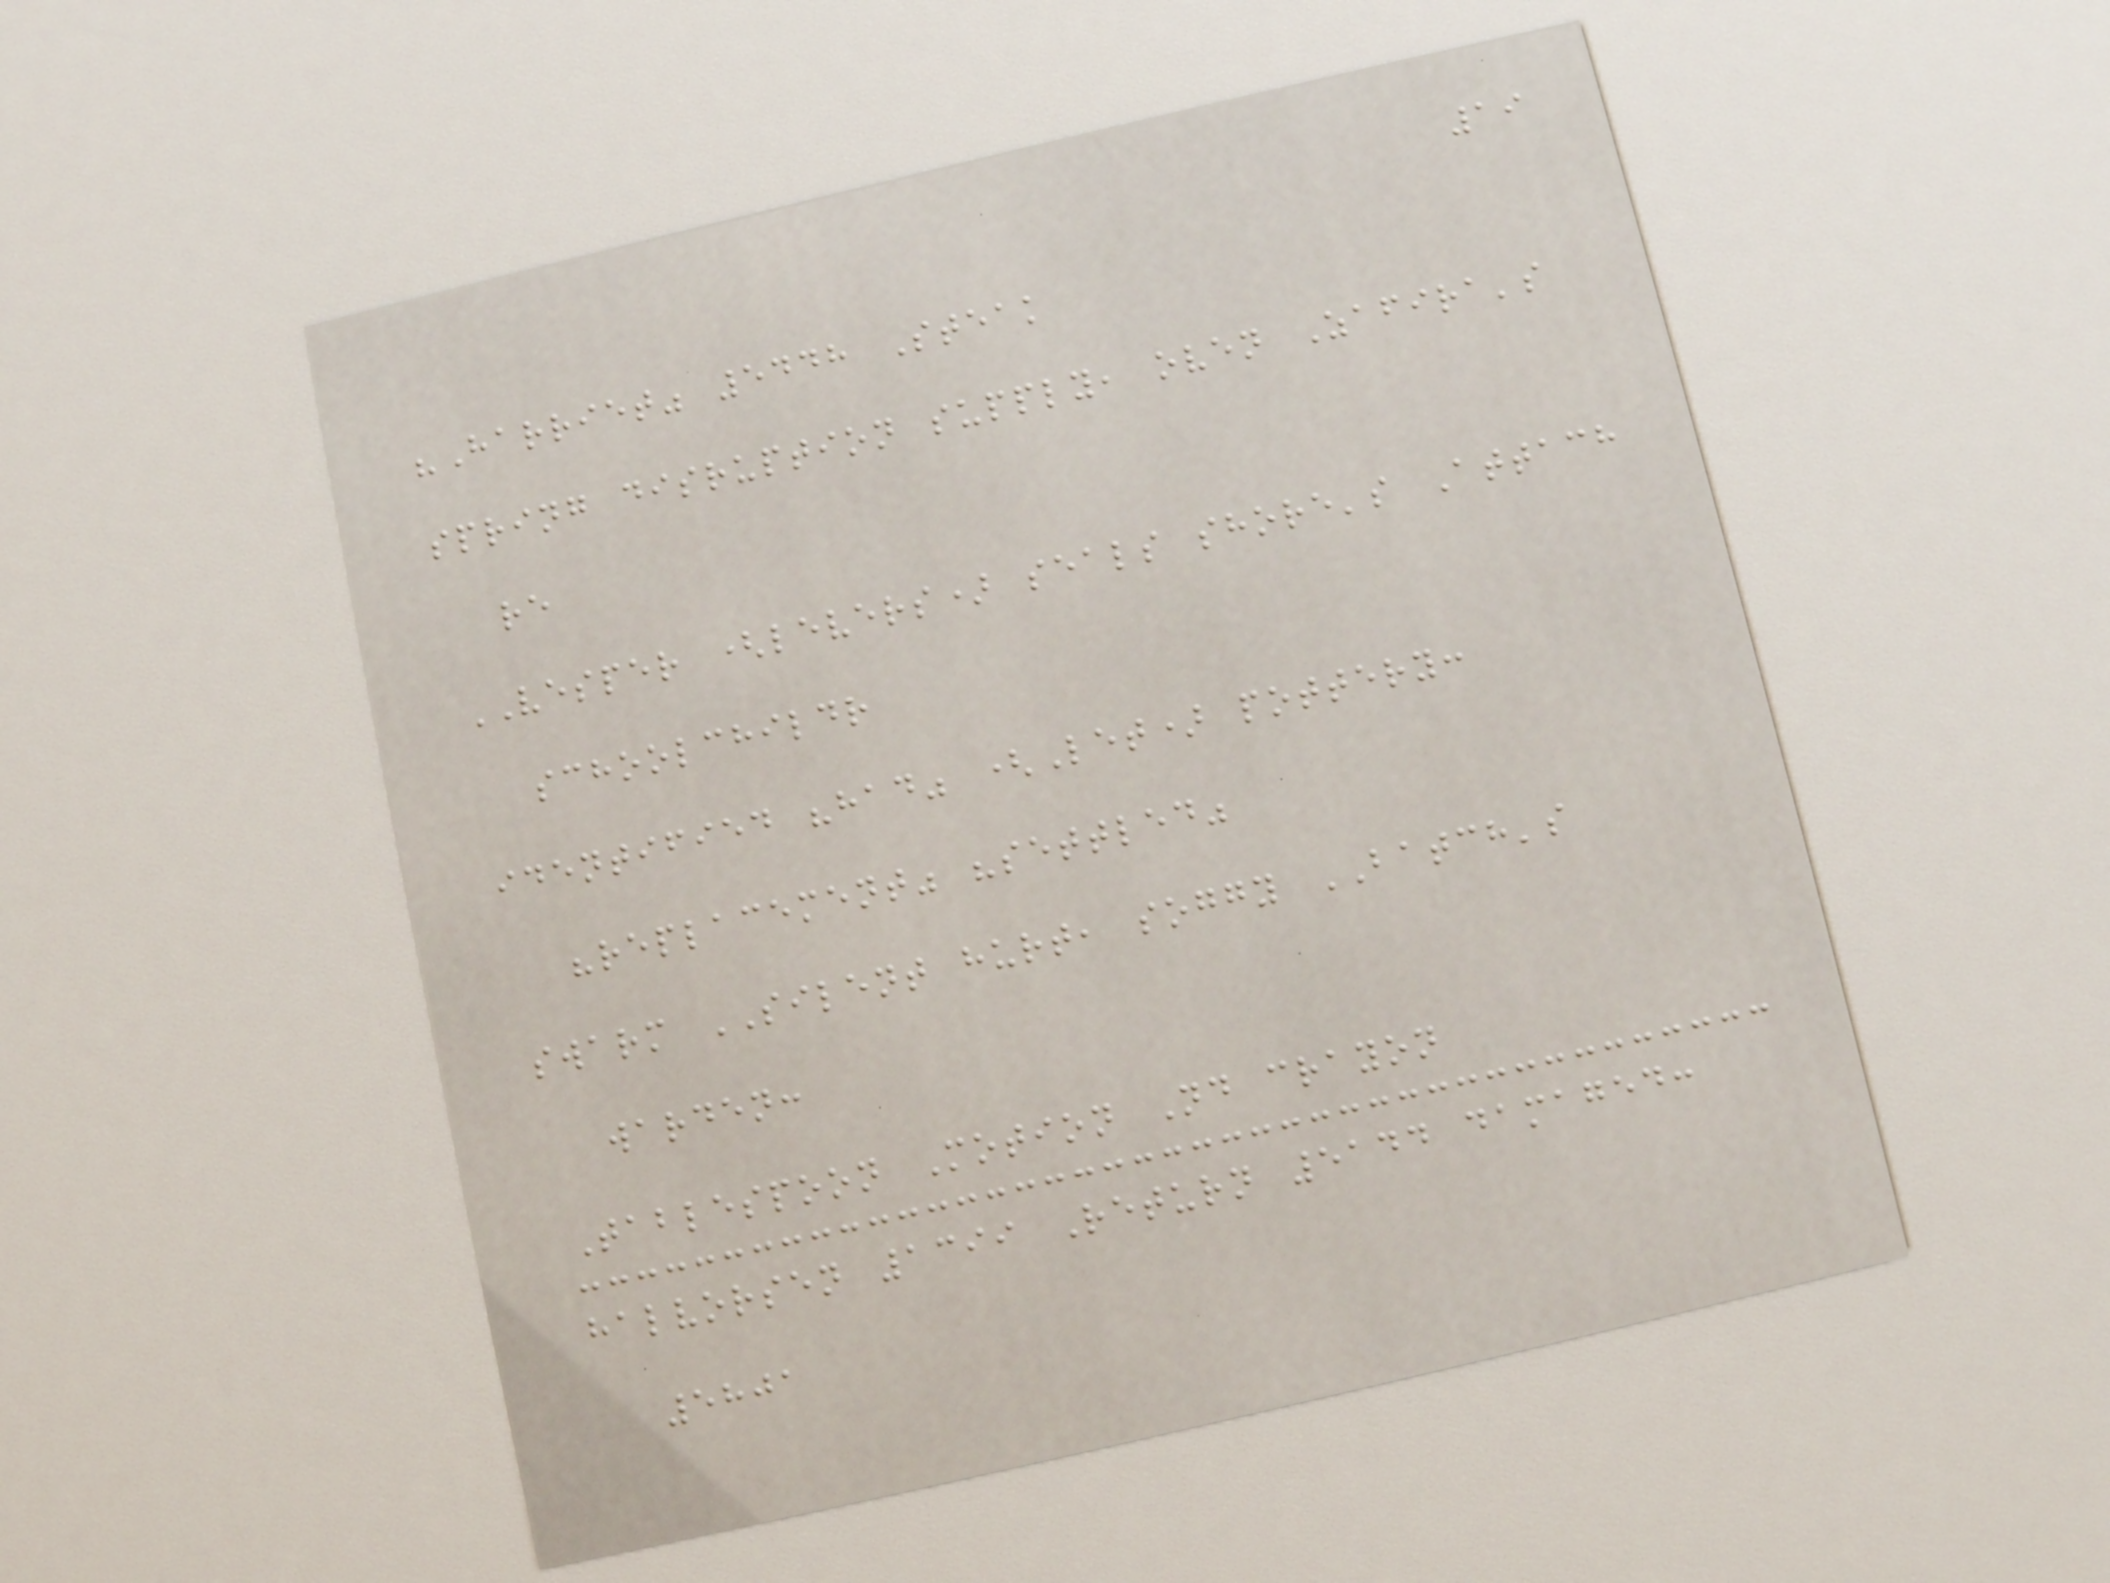19
"Harriet" 5448 Steak
spring disruption supply, oven Zafira's
re
VESPER (levers) seals shore's Attach
schoolchildr
identified "had" (Let) pottery:
"replacement" "settled"
swarm SILENT hurt, soggy BATCH's
warden:
Tablespoon Motion Nd crayon
halvorsen 1399 Return 5144 damaged:
5801
